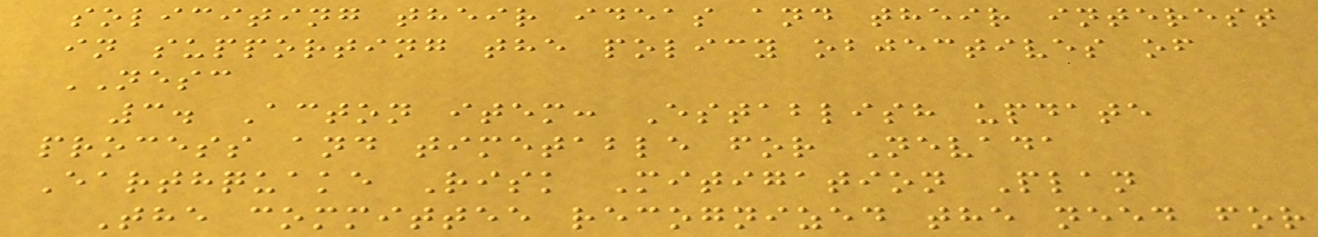soliciting their ideas and their interest
in supporting the policy objectives of
NESC
3. Acton item: Establish update
process and timetable for Nevada
Earthquake Risk Mitigation Plan
The committee recognized the need for
